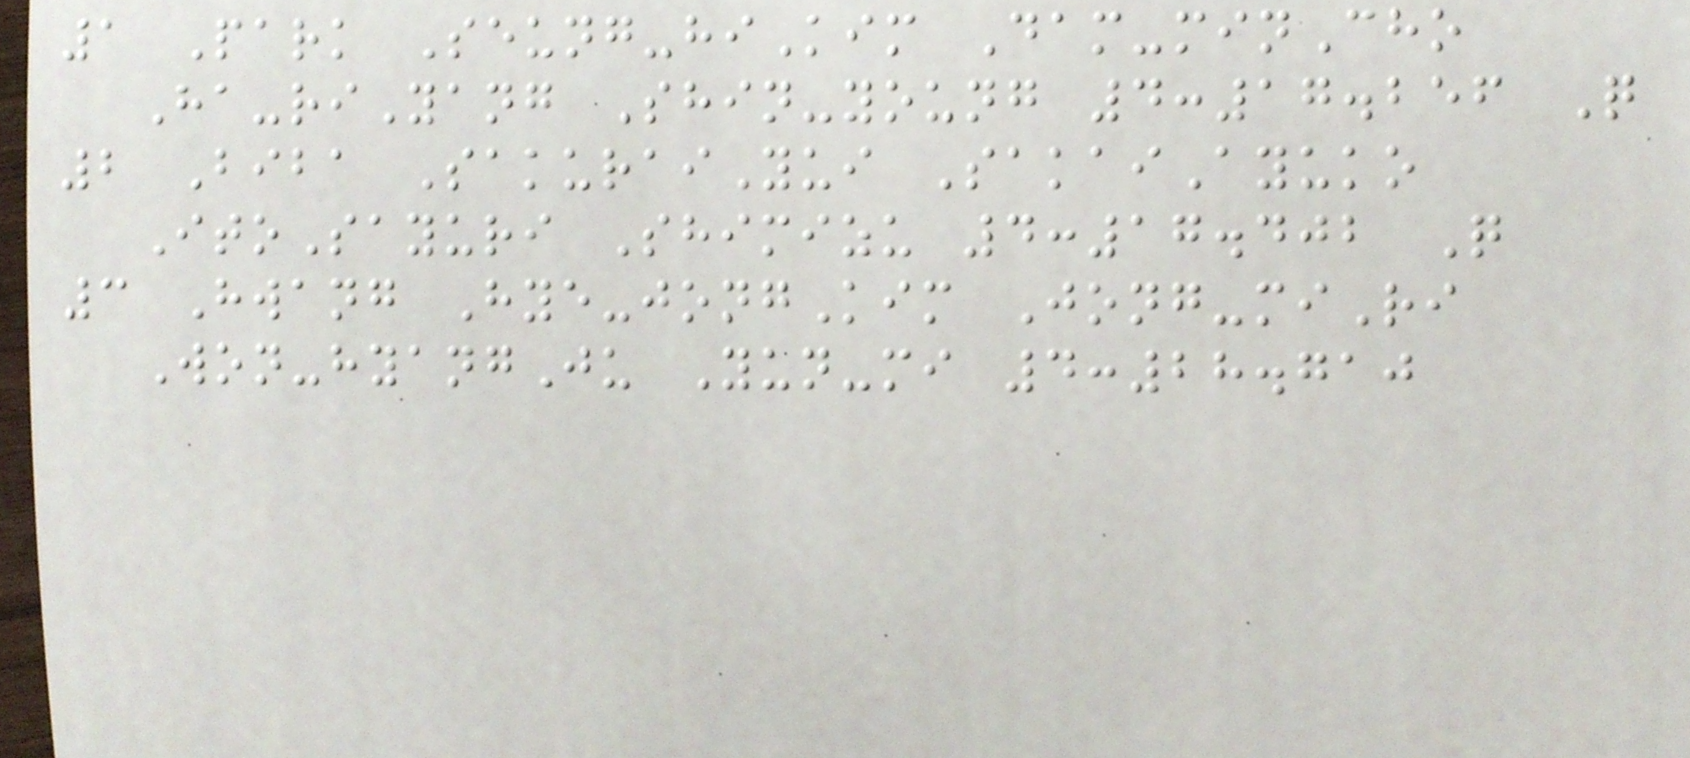1 Park Seung-hiKim Dam-minCho
Ha-riYang Shin-young 4:17.256 Q
2 Biba SakuraiYui SakaiAyuko
ItoSayuri Shimizu 4:17.402 Q
3 Hwang Hye-jongKim Jong-miRi
Won-hyangJu Yun-mi 4:28.710
